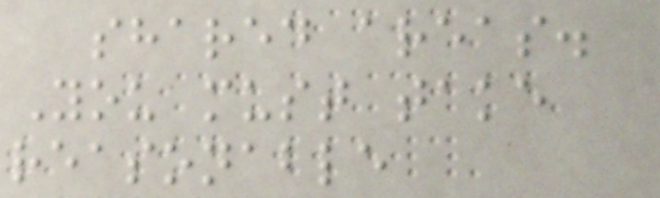shared areas.
You must take
reasonable
